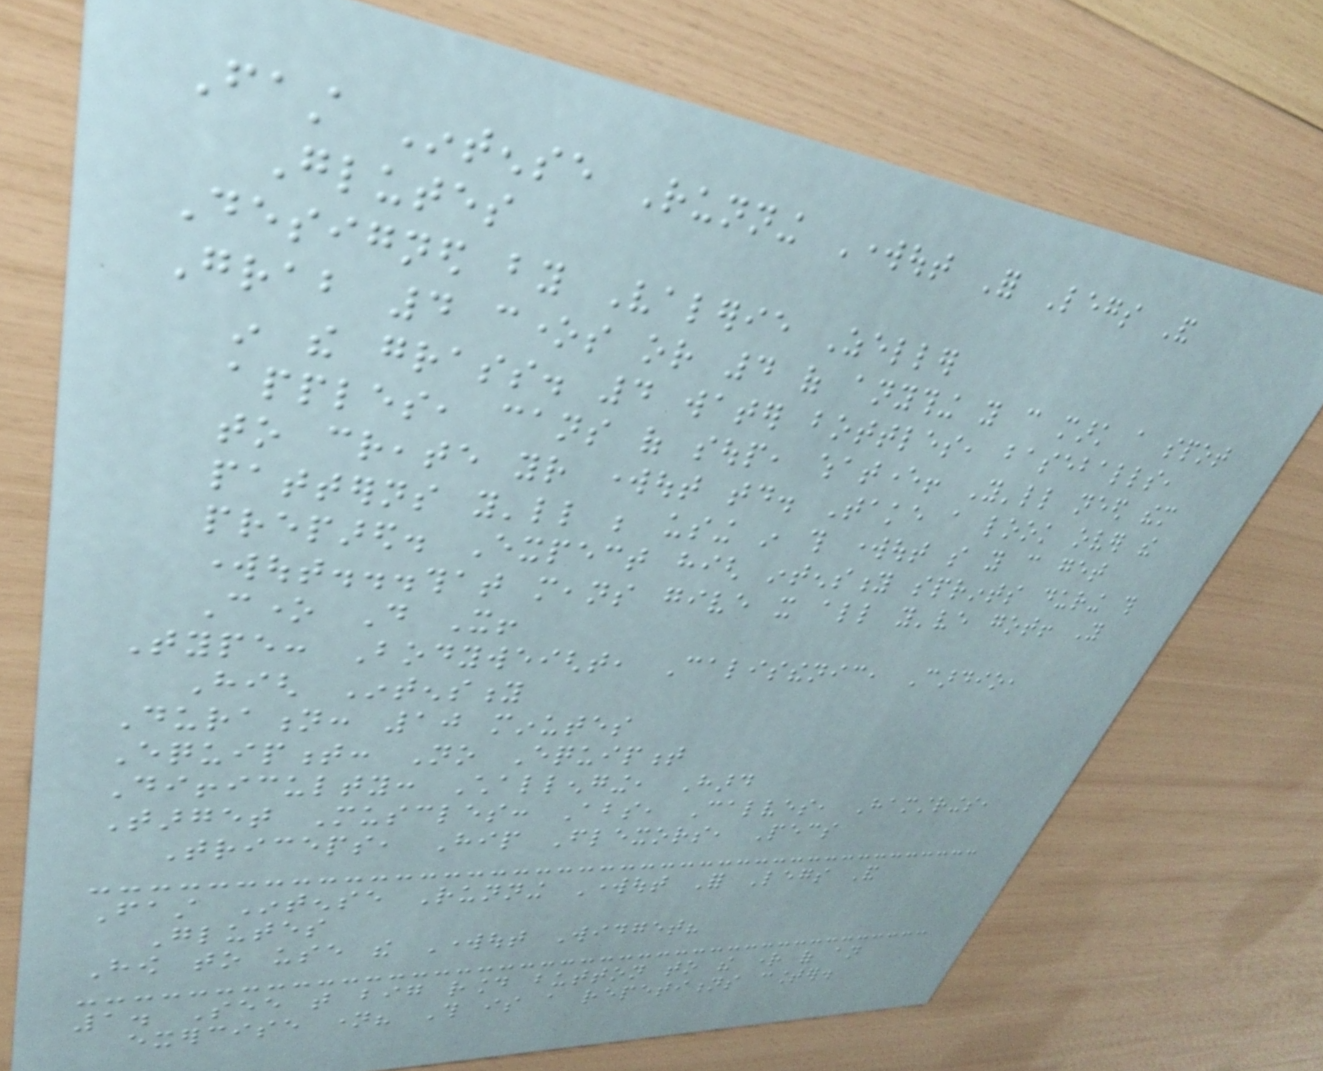Fast Intense Running Workout For Legs And
Glutes
Designed by Valerie Zeller
Grab 4 cones or 4 of anything you can mark a spot
in the grass. 4 water bottles, baseballs,
apples, cans of soup, whatever! You'll need them
to create your workout today. Take a look over the
patterns you'll be using in this workout so you can get
prepared. Expect high intensity sprints during this
workout...that means give it all you've got! You
Cone Do It!
Type: Bodyweight, Calisthenic, Cardio,
High Intensity
Duration: 10 minutes
Equipment: No Equipment
Difficulty: Challenging, Hard
Target Muscles: Abs, Calves, Hamstrings,
Triceps, Hip Flexors, Pecs
Fast Intense Running Workout For Legs And
Glutes
How to use the Workout Widget?
1. See that big round button to the right of an
exercise name? This is a repetitions counter.
